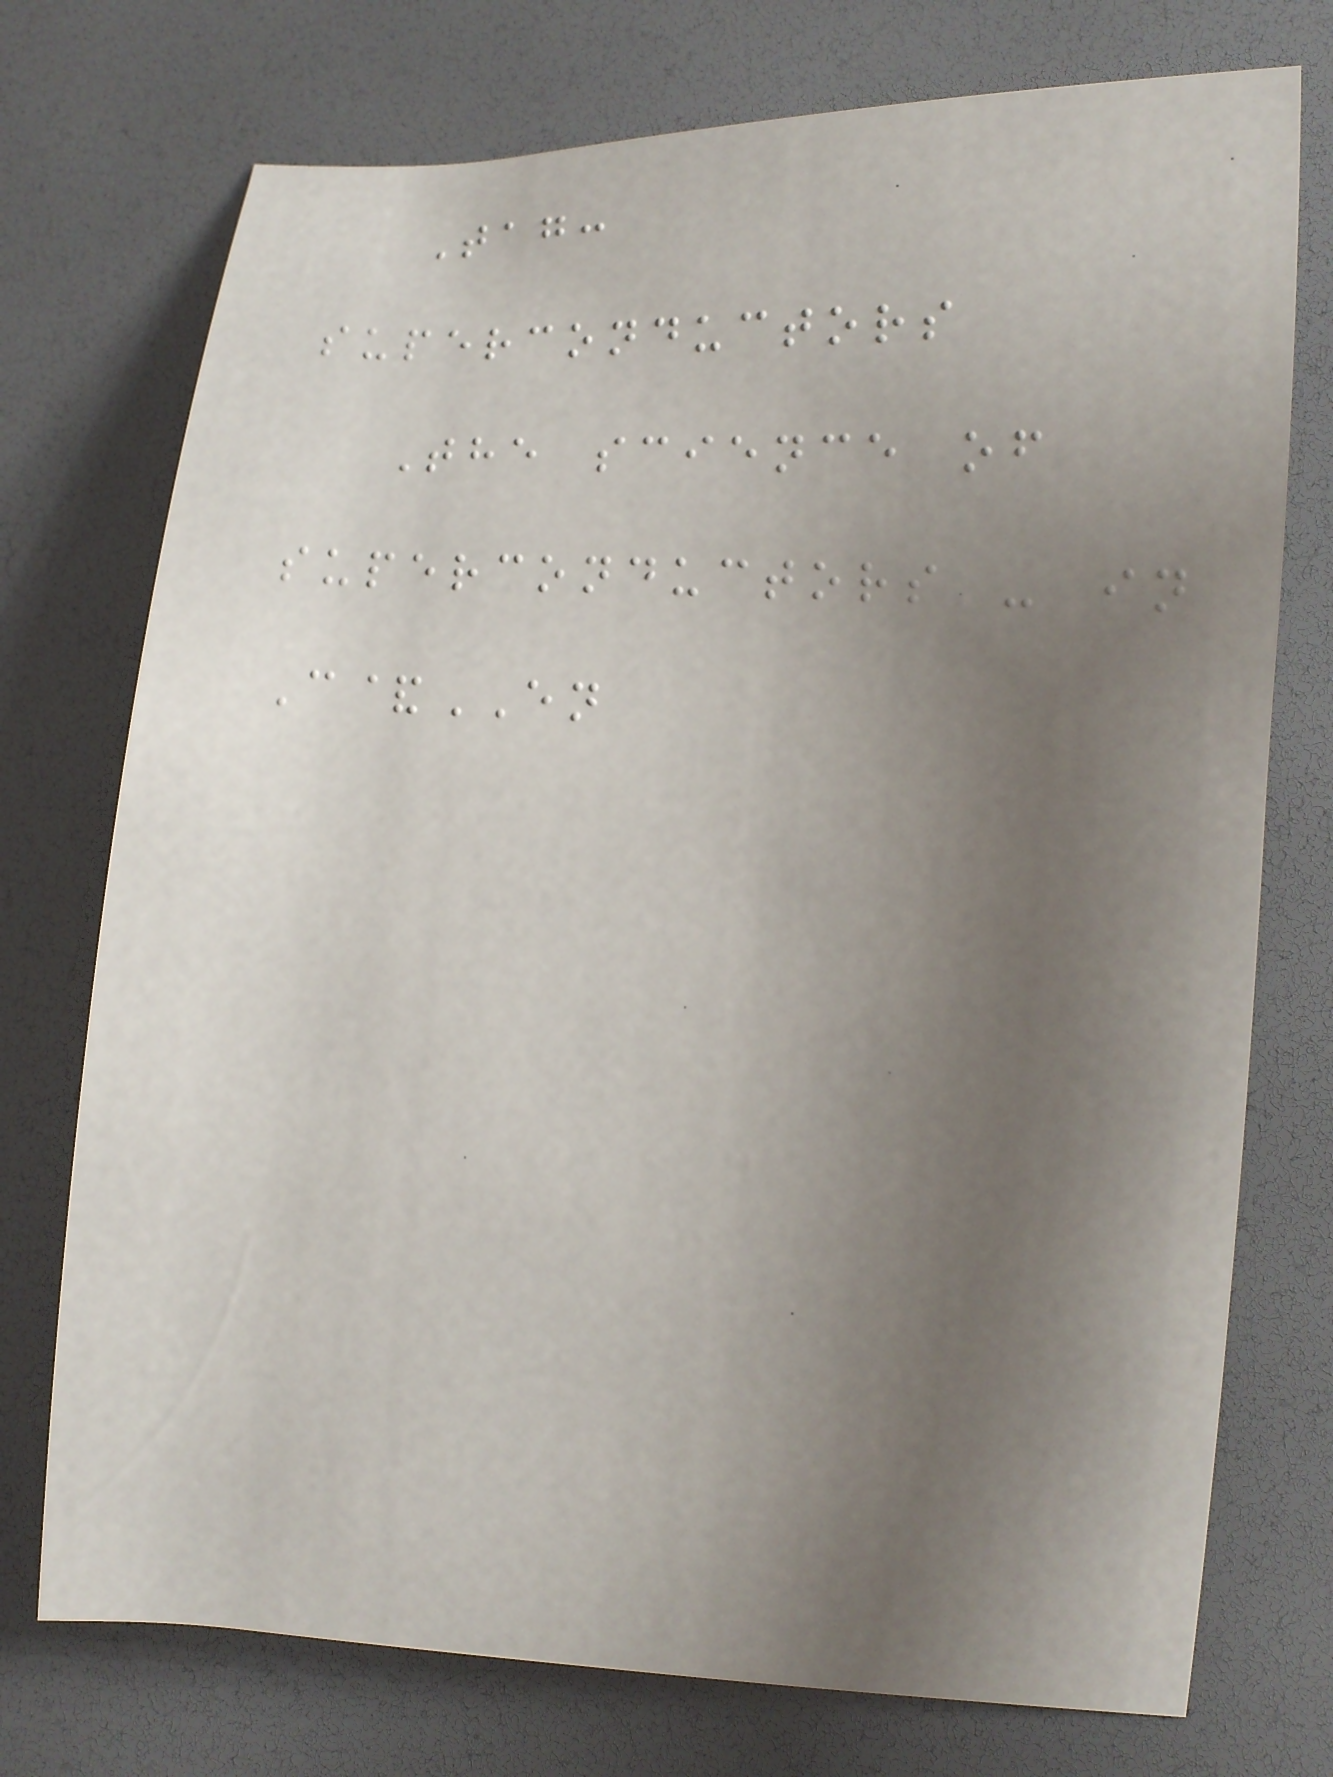Tag:
superconductors
The science of
superconductors - in
C&EN
